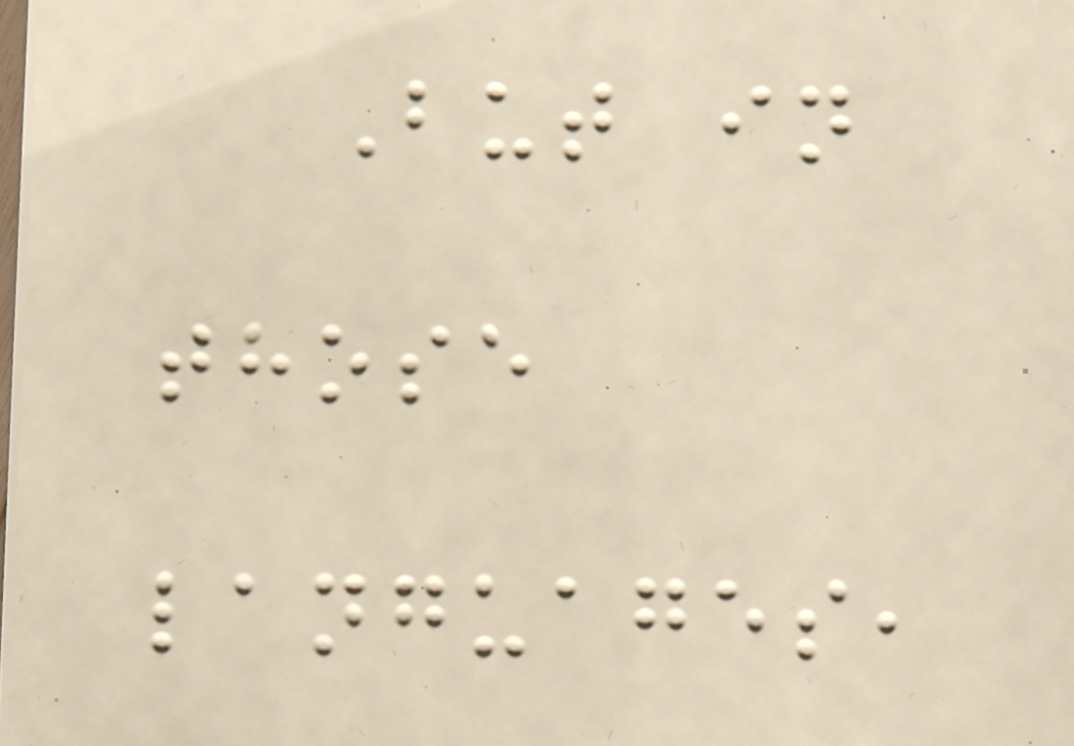But in
those
languages,
